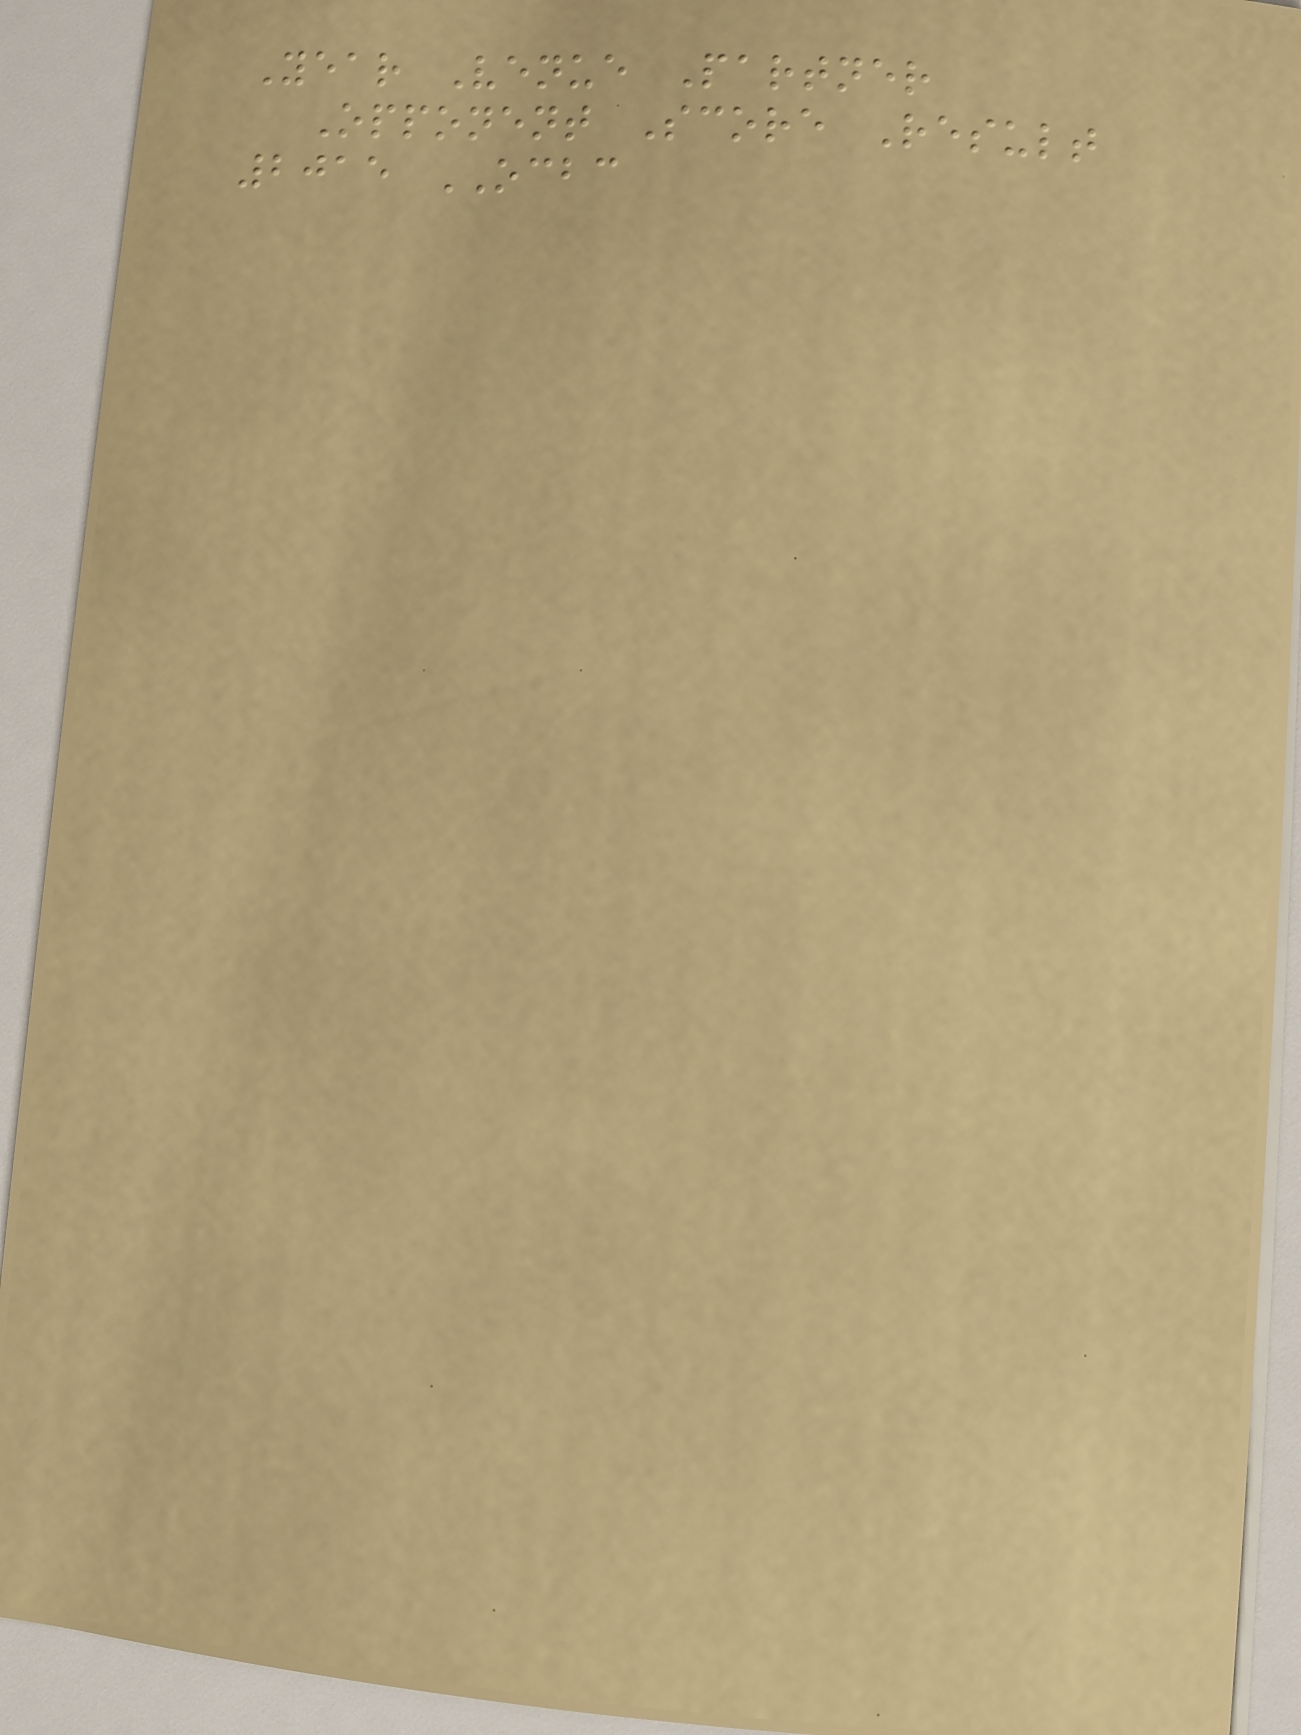Year Venue Partner
Opponent Score Result
2015 OCBC
